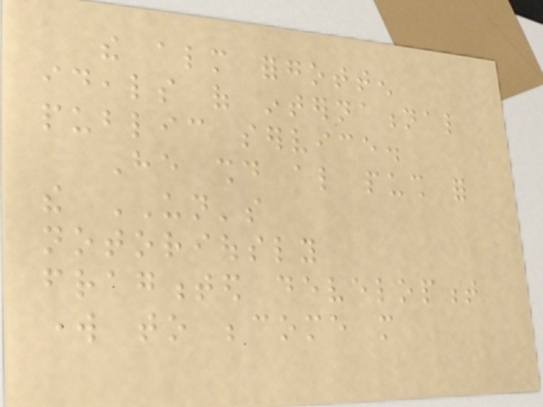the almost forgotten
ideals of international
public service.
He should also push for
the UN's
notoriously
fragmented development
work to become more
